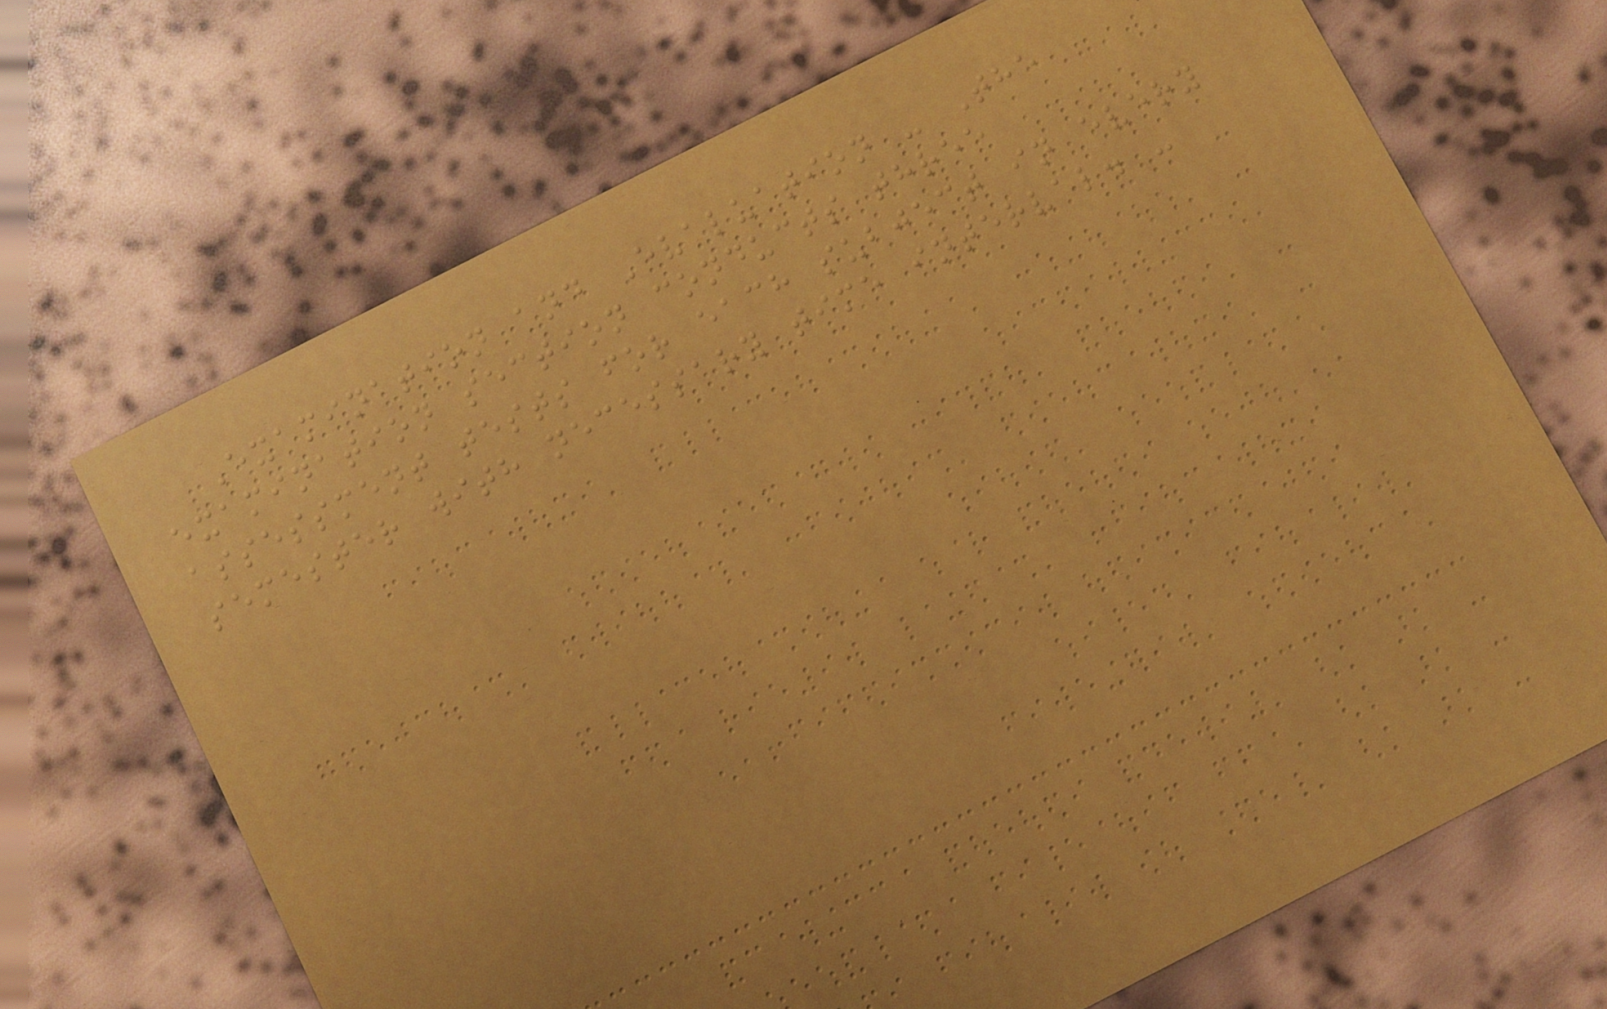Examination and Evaluation - The
examination section conducts three
assessment tests for each subject in every
semester with necessary time interval. -
